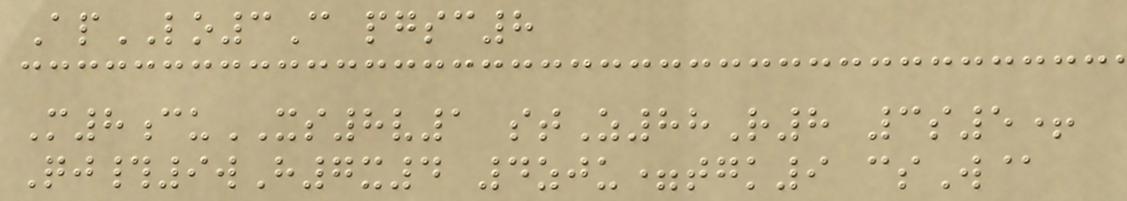ApLO3C pgsc8
M8cuXS8v1 stZ88R8 3s5+
Qj#9wH7x4 4zju=tgk9 csW@
